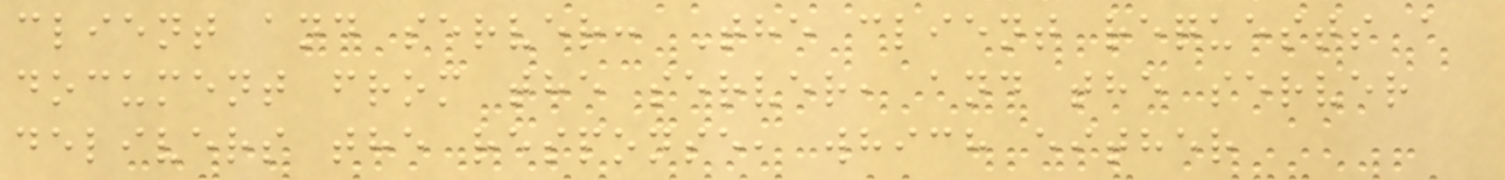client and server: The client requests a
document from the server, and the server
delivers the response, which either
